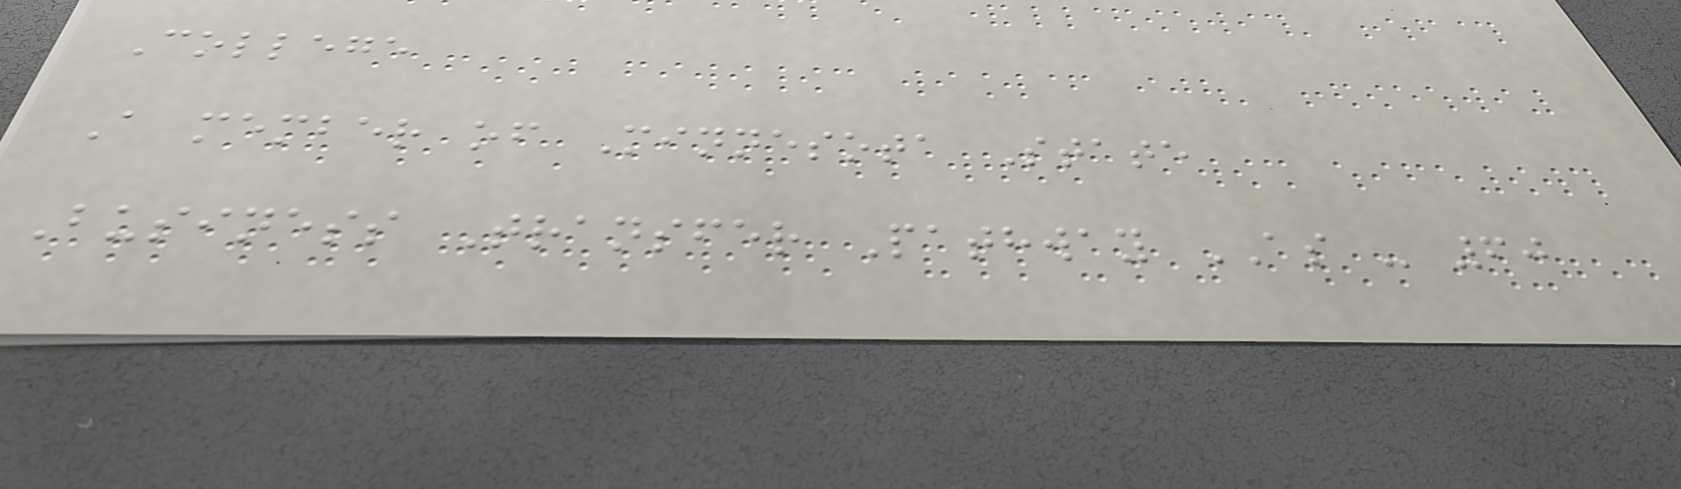College
A member of Minnesota State
Business Transfer Pathway AS - 60
